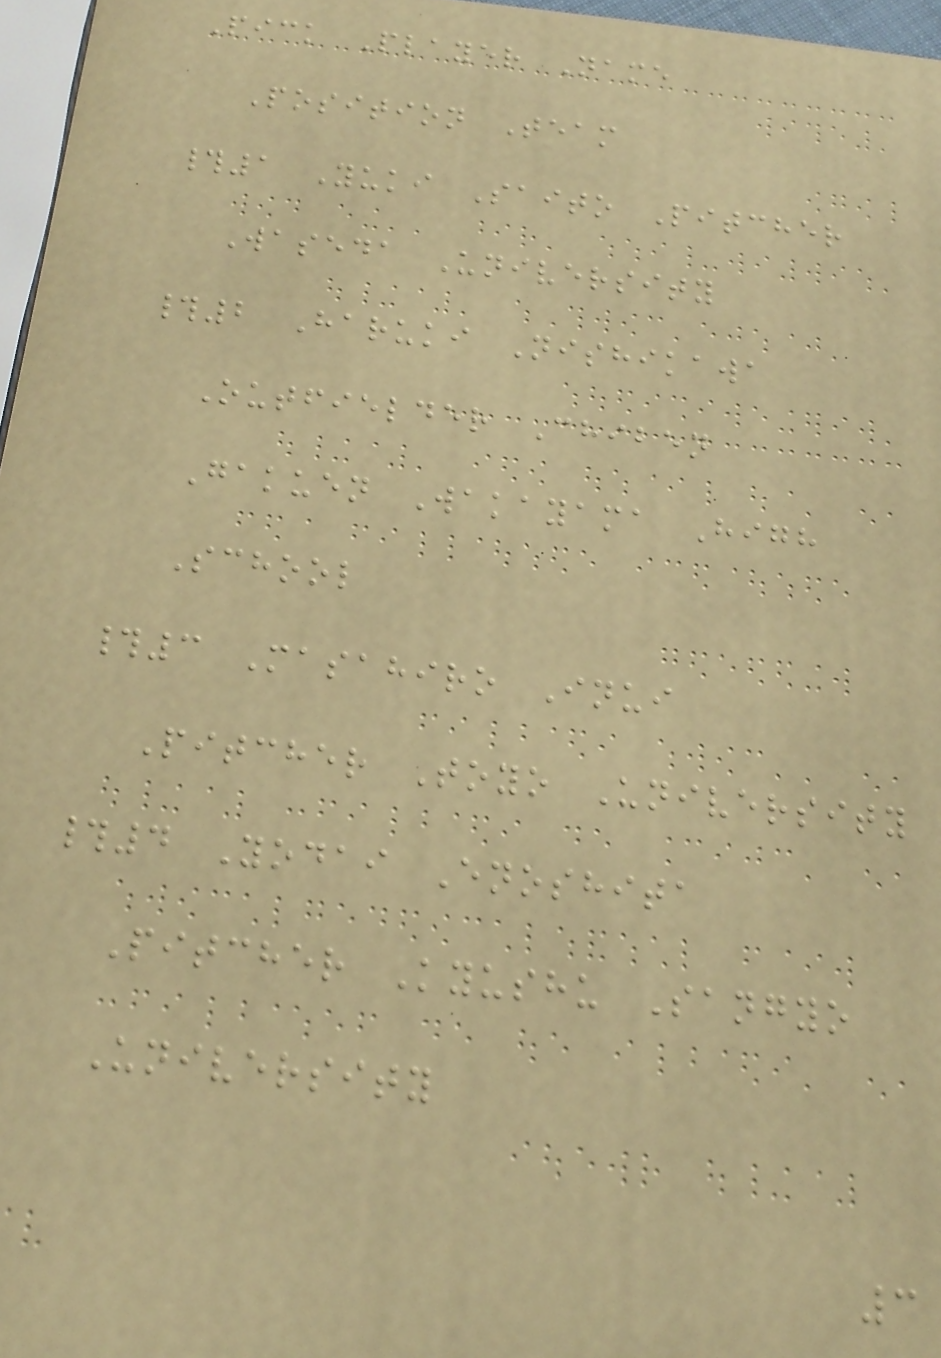Pick Player Name
Position Team
#1 Yuki Saito Pitcher
Waseda University
#2 Haruki Nishikawa
Outfielder Chiben
Gakuen Wakayama High
School
#3 Masahiro Inui
Pitcher Toyo University
#4 Yodai Enoshita
Pitcher Kyushu Sangyo
University
3
